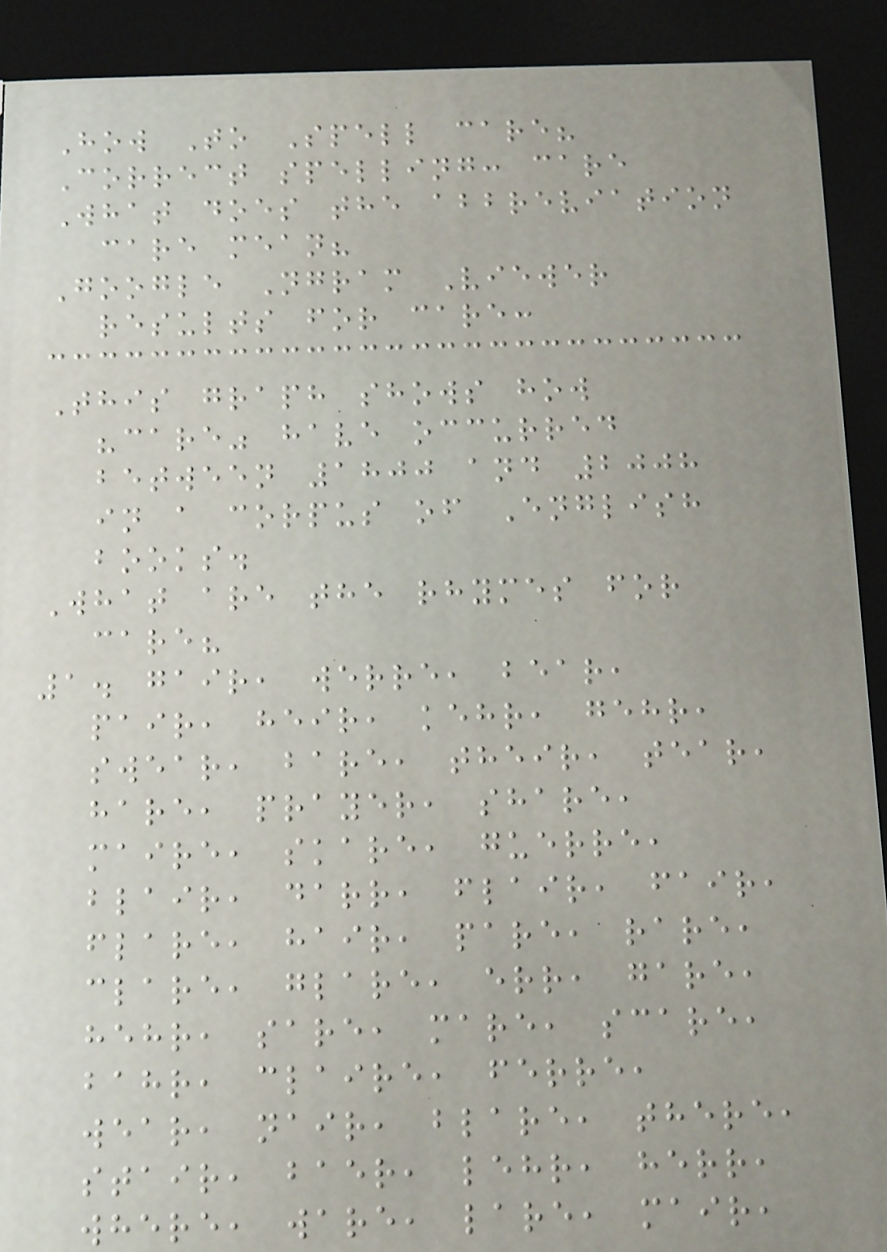How To Spell care?
Correct spelling: care
What does the abbreviation
care mean?
Google Ngram Viewer
results for care:
This graph shows how
"care" have occurred
between 1800 and 2008
in a corpus of English
books.
What are the rhymes for
care?
1. gair, werre, bear,
pair, heir, kehr, gehr,
swear, bare, their, tear,
hare, prayer, share,
maire, skare, guerre,
blair, darr, flair, fair,
flare, hair, pare, rare,
clare, glare, err, gare,
hehr, sare, mare, scare,
bahr, claire, ferre,
wear, nair, blare, there,
stair, baer, lehr, herr,
where, ware, lare, mair,
